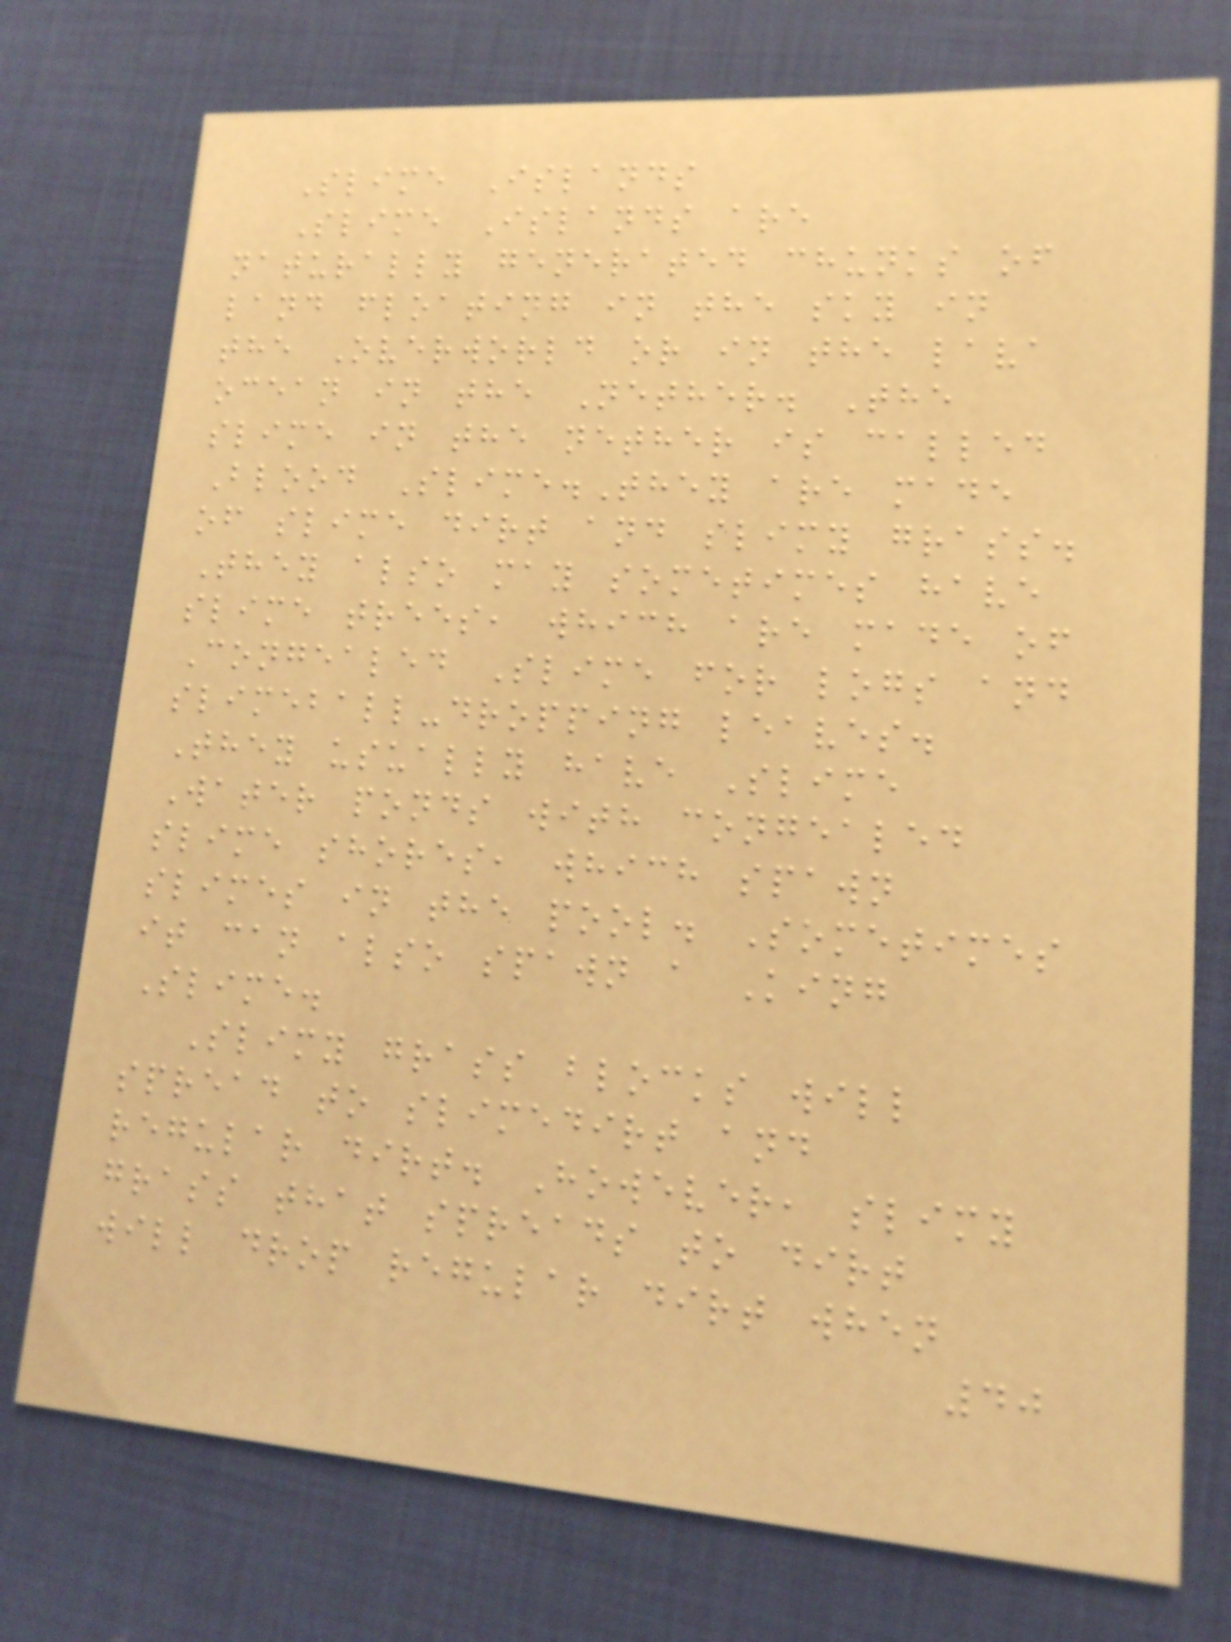Slime Islands
Slime Islands are
naturally generated chunks of
land floating in the sky in
the Overworld or in the lava
ocean in the Nether. The
slime in the nether is called
Blood Slime.They are made
of slime dirt and slimy grass.
They also may sometimes have
slime trees, which are made of
Congealed Slime for logs and
slimeball-dropping leaves.
They usually have Slime
Water ponds with congealed
slime shores, which spawn
slimes in the pool. Sometimes
it can also spawn a King
Slime.
Slimy grass blocks will
spread to slimedirt and
regular dirt. However, slimy
grass that spreads to dirt
will drop regular dirt when
40
